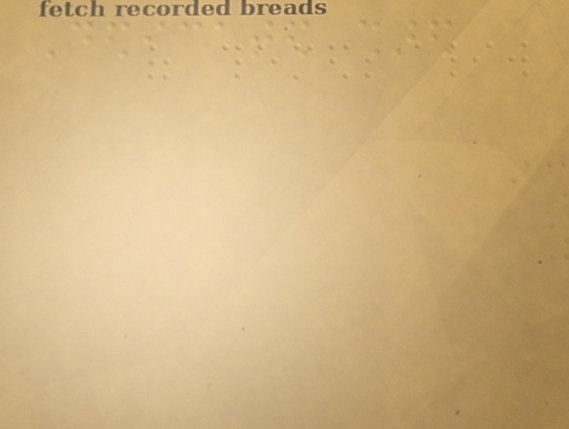Dedicated shared
